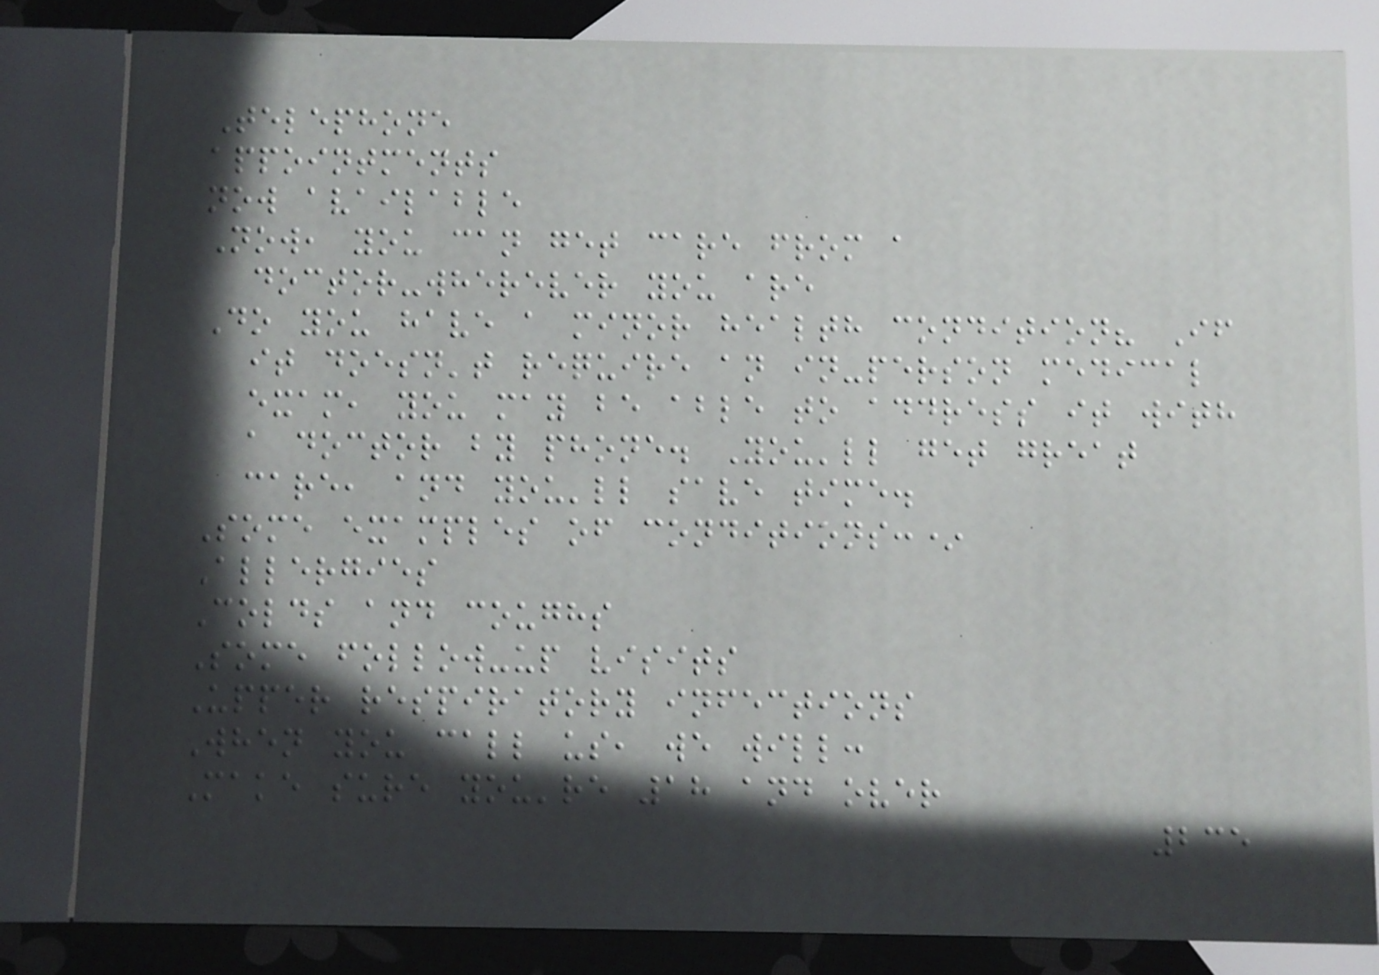Telephone
appointments
now available
Now, you can get care from a
doctor-wherever you are
Do you have a minor health condition? If
it doesn't require an in-person medical
exam, you may be able to address it with
a doctor by phone. You'll get great
care, and you'll save time.
Some examples of conditions:*
Allergies
Colds and coughs
Some follow-up visits
Upper respiratory infections
When you call us, we will:
Make sure you're 18 and over
235
